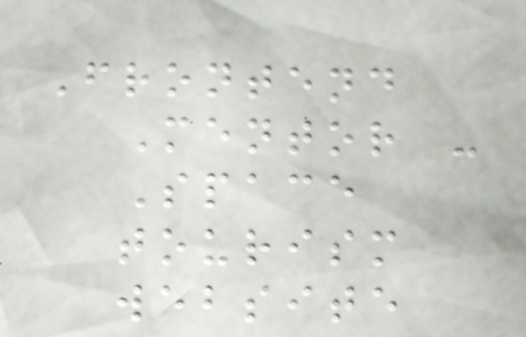Frontend
Mentor -
Space
tourism
website
